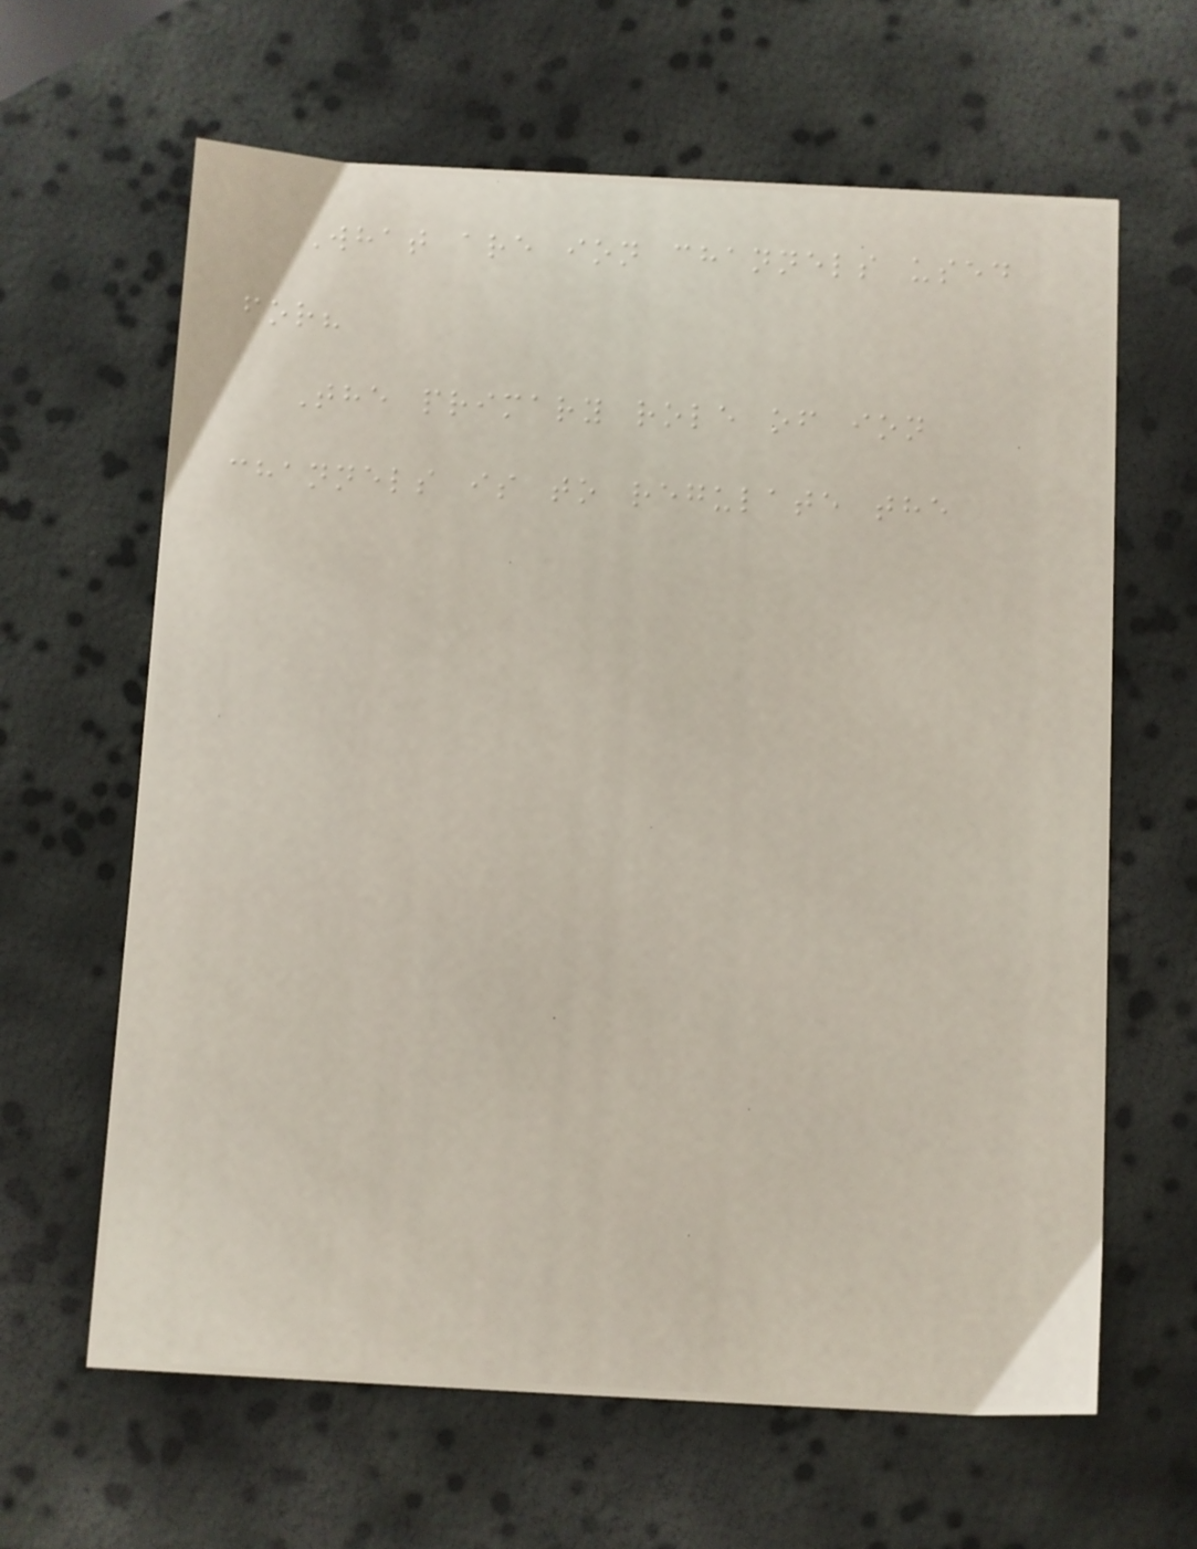What are ion channels used
for?
The primary role of ion
channels is to regulate the
